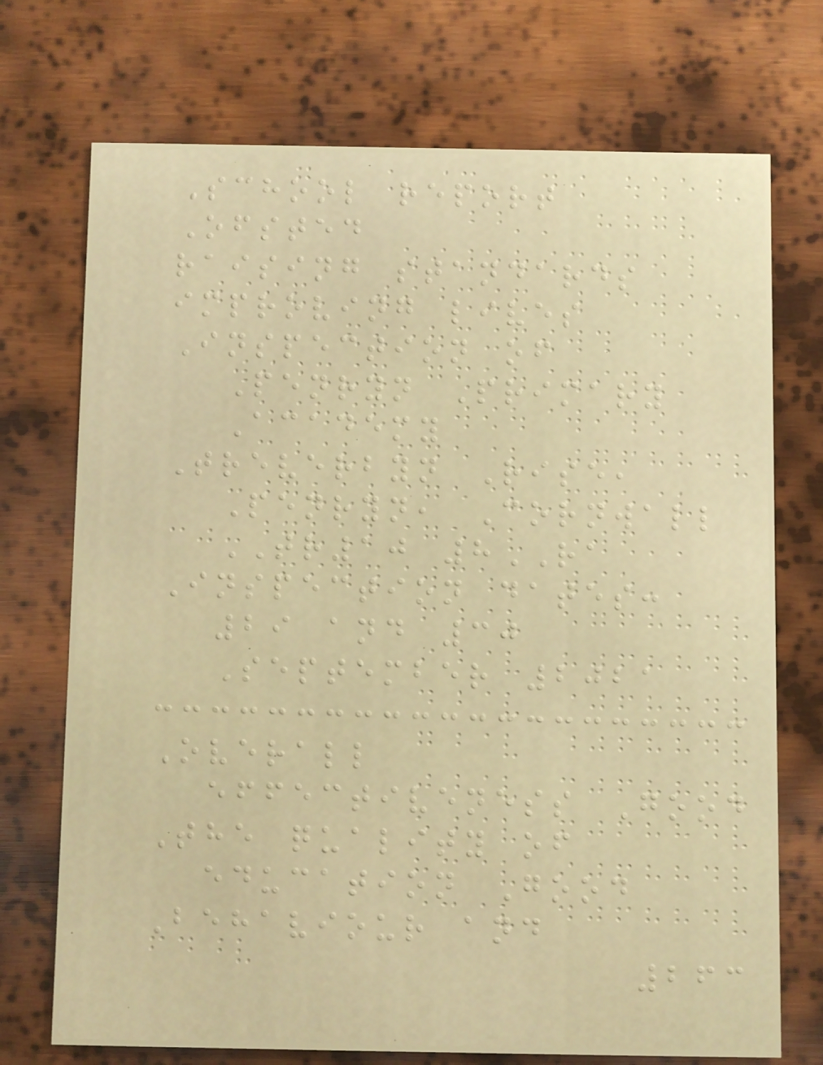School report
Ofsted
raising standards
improving lives
Inspection of
Penryn Primary
Academy
Treverbyn Rise,
Penryn, Cornwall
TR10 8RA
Inspection dates:
29 and 30
September 2021
Overall
effectiveness Good
The quality of
education Good
Behaviour and
263
